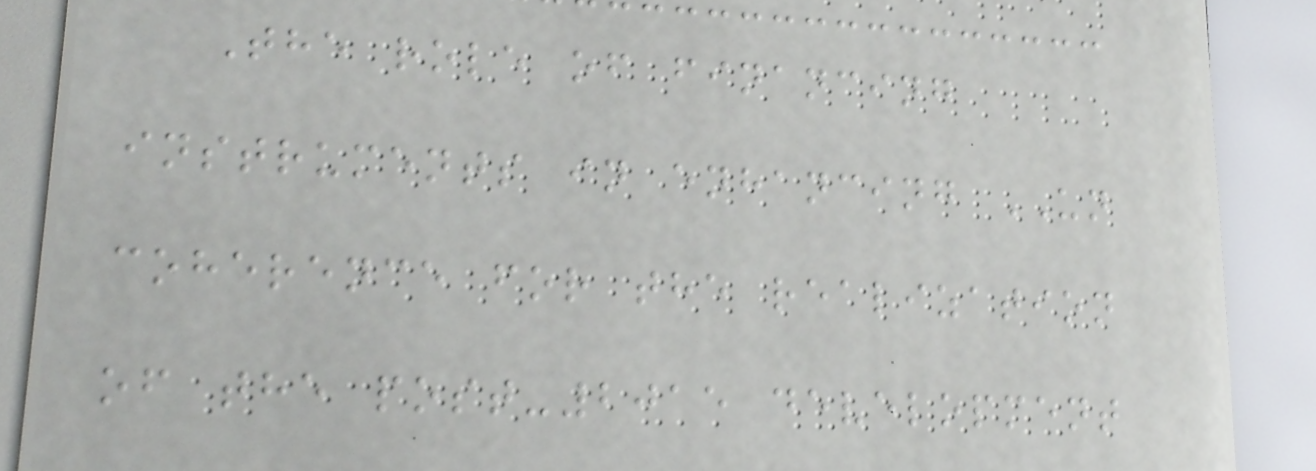The role of financing
instruments in enhancing UN
coherence for the realization
of the post-2015 development
